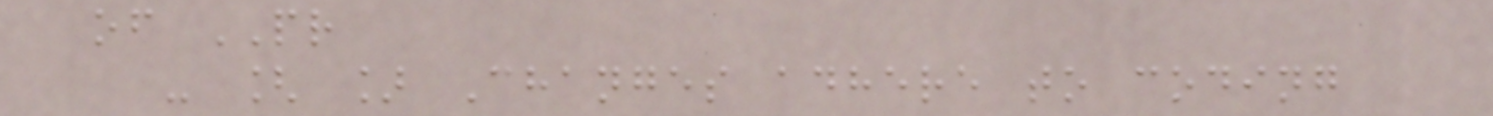of PR
- [ ] Changes adhere to coding
